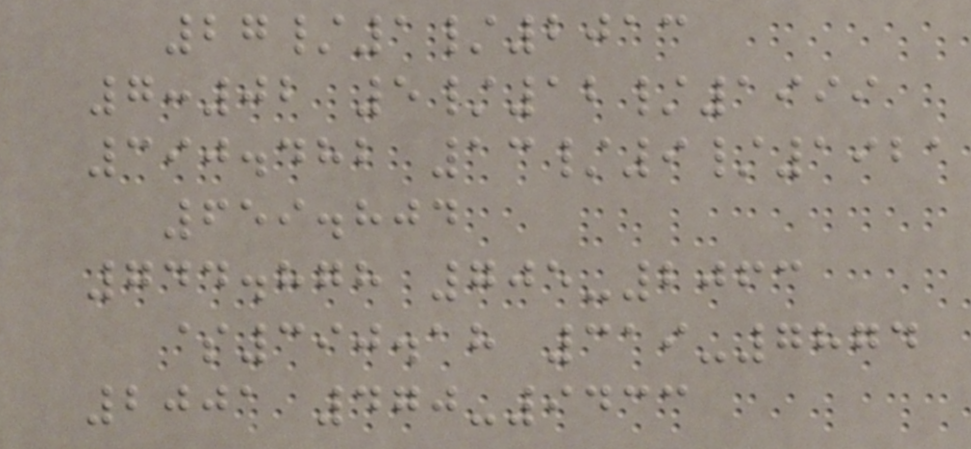27/1/2013
7:02 5/12/1999
390.482 13/9/1921
659.804
744.878 705-2063
$390.18 319-7874
2001 470-9433
